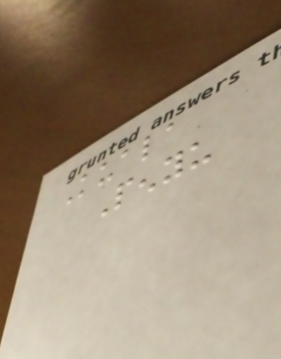Kuala
Penyu
